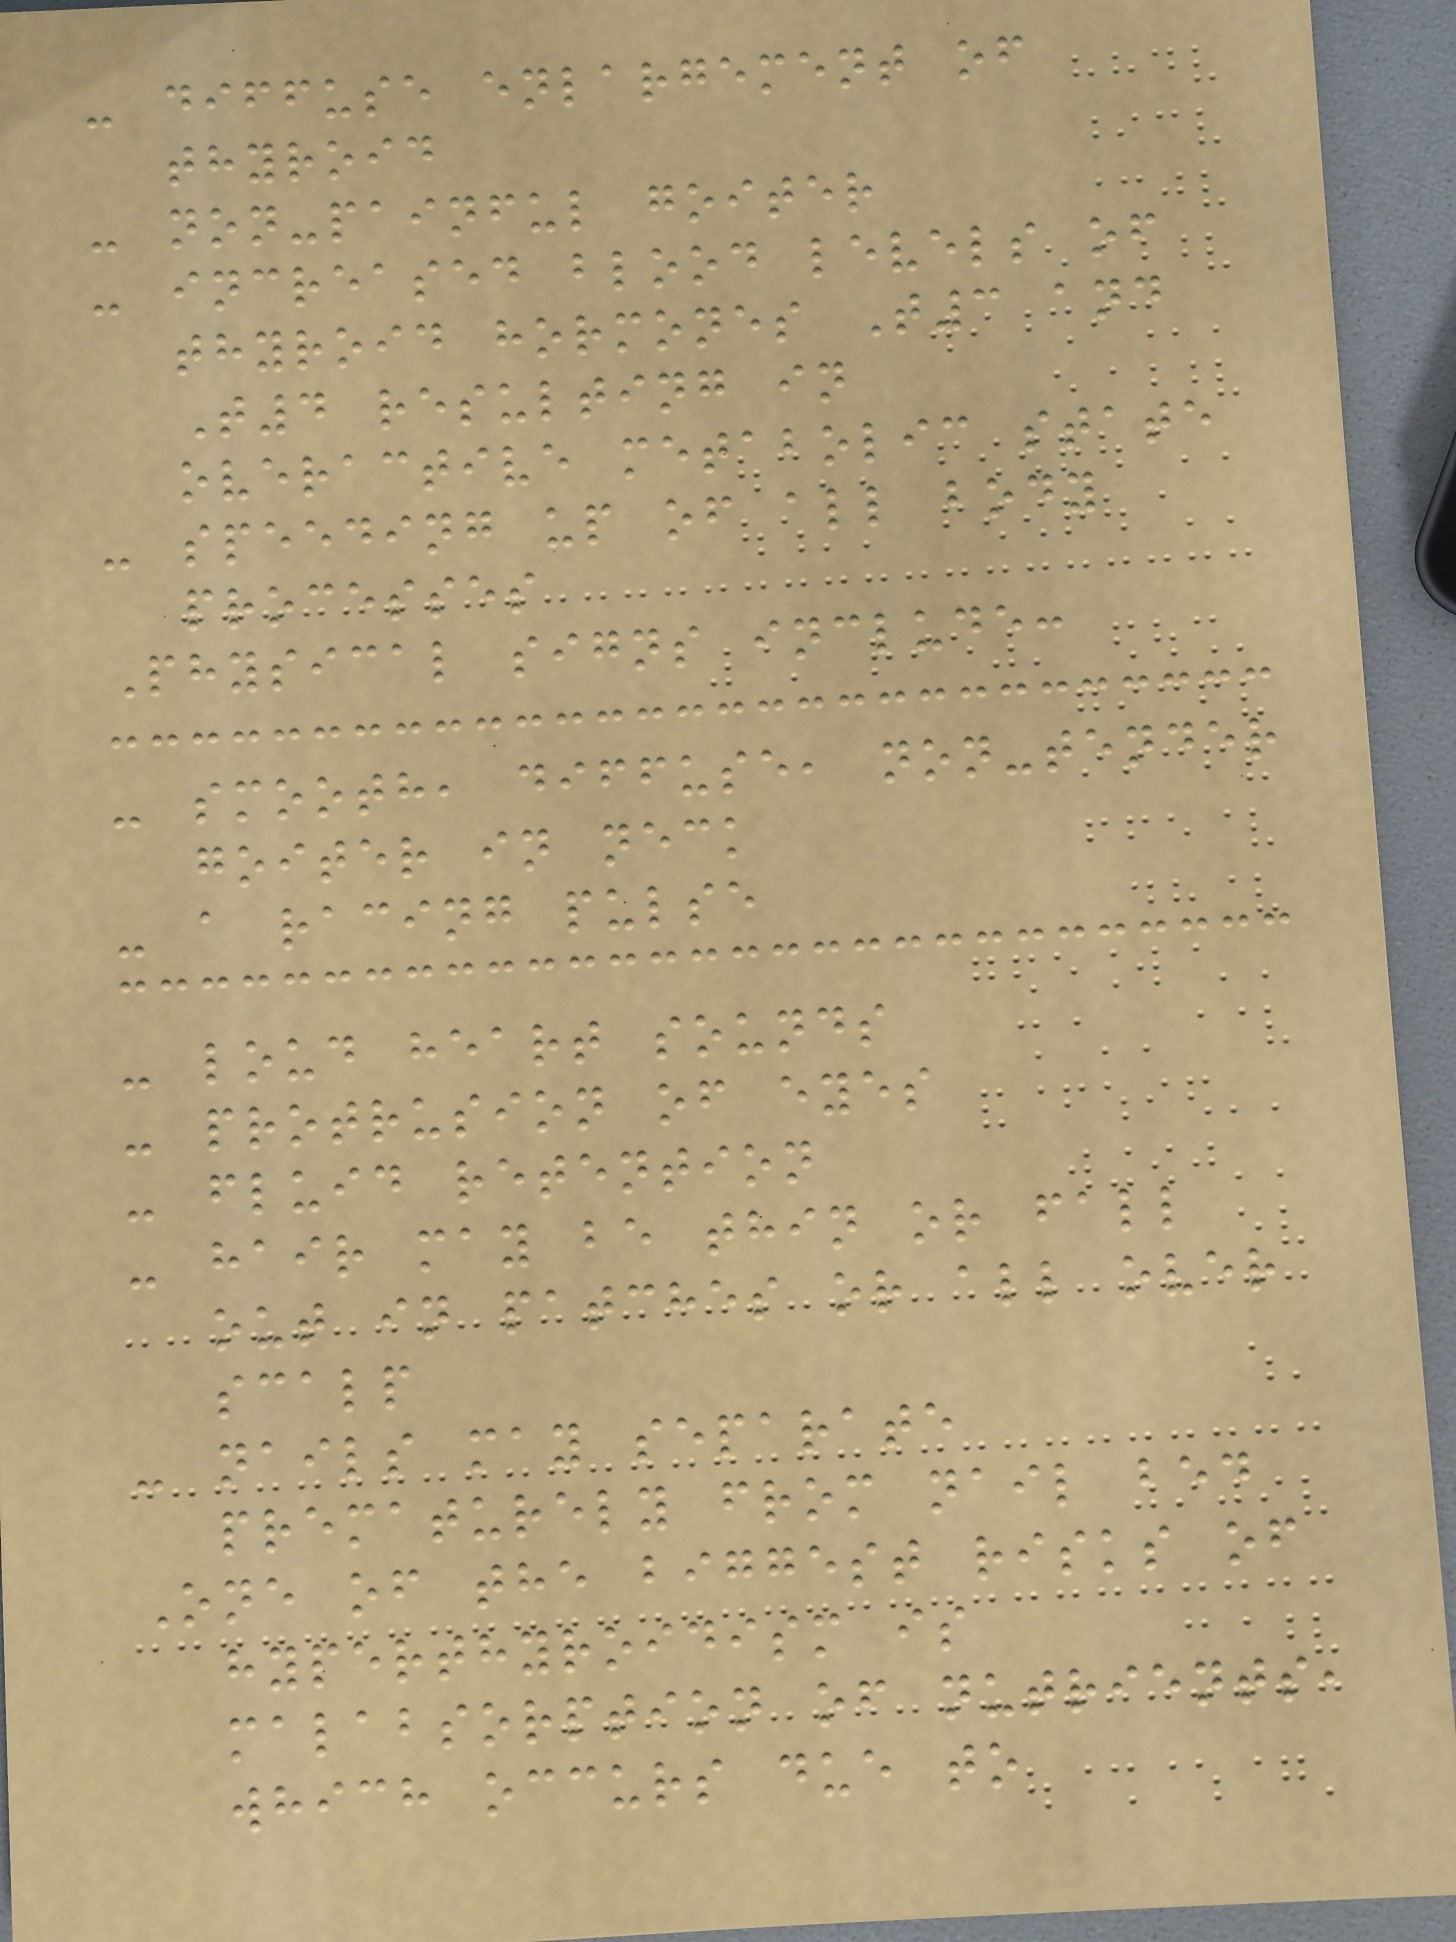- diffuse enlargement of
thyroid
- non-painful goiter
- increased blood levels of
thyroid hormones T3 and
T4 resulting in
overactive metabolic state
- speeding up of all body
processes
Physical signs include:
- smooth, diffuse, non-tender
goiter in neck
- a racing pulse
- loud heart sounds
- protrusion of eyes
- fluid retention
- hair may be thin or fall
out in patches or all over
scalp
- nails may separate
prematurely from nail bed
One of the biggest risks of
hyperthyroidism is
malabsorption of nutrients,
which occurs due to
